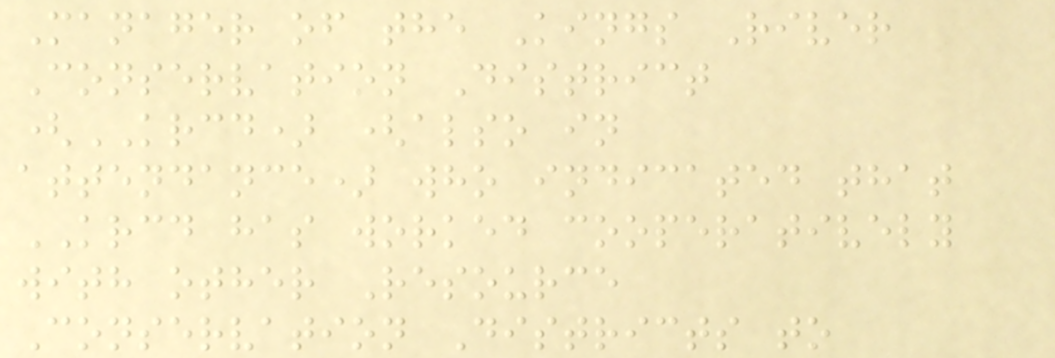Manager of the Kings River
Conservation District
(KRCD) (also in
attendance) who indicated that
KRCD has worked cooperatively
with other Resource
Conservation Districts to
